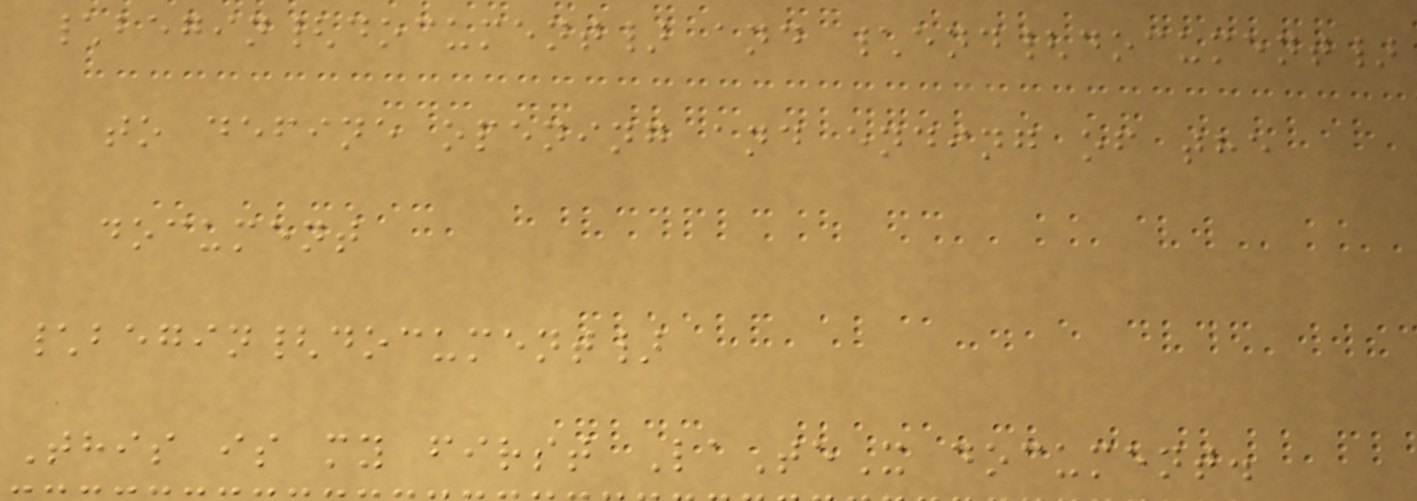\begin{document} and \end{document}
to define opening and ending of the
document
\begin{document}
This is my first LaTeX document.
